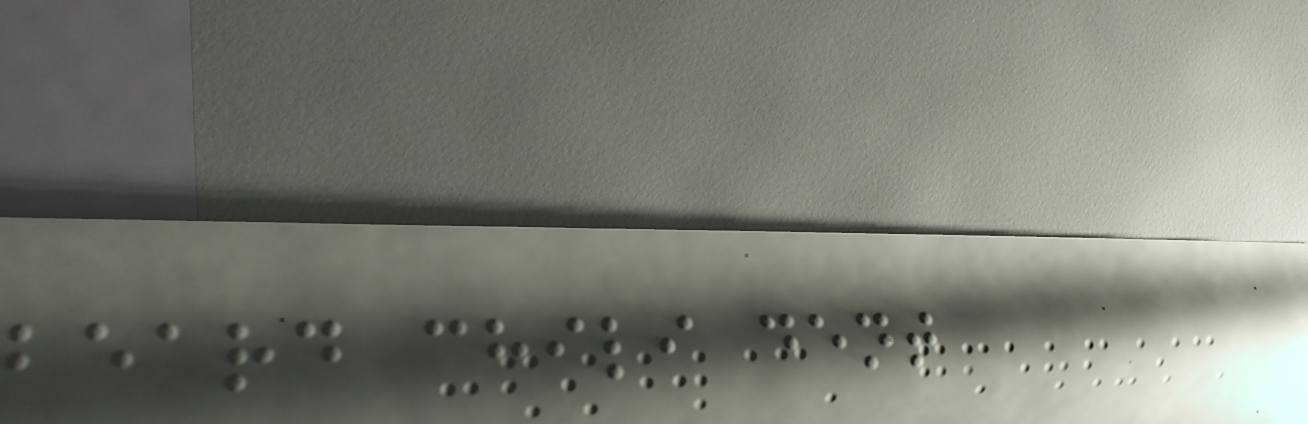beard chili dent
